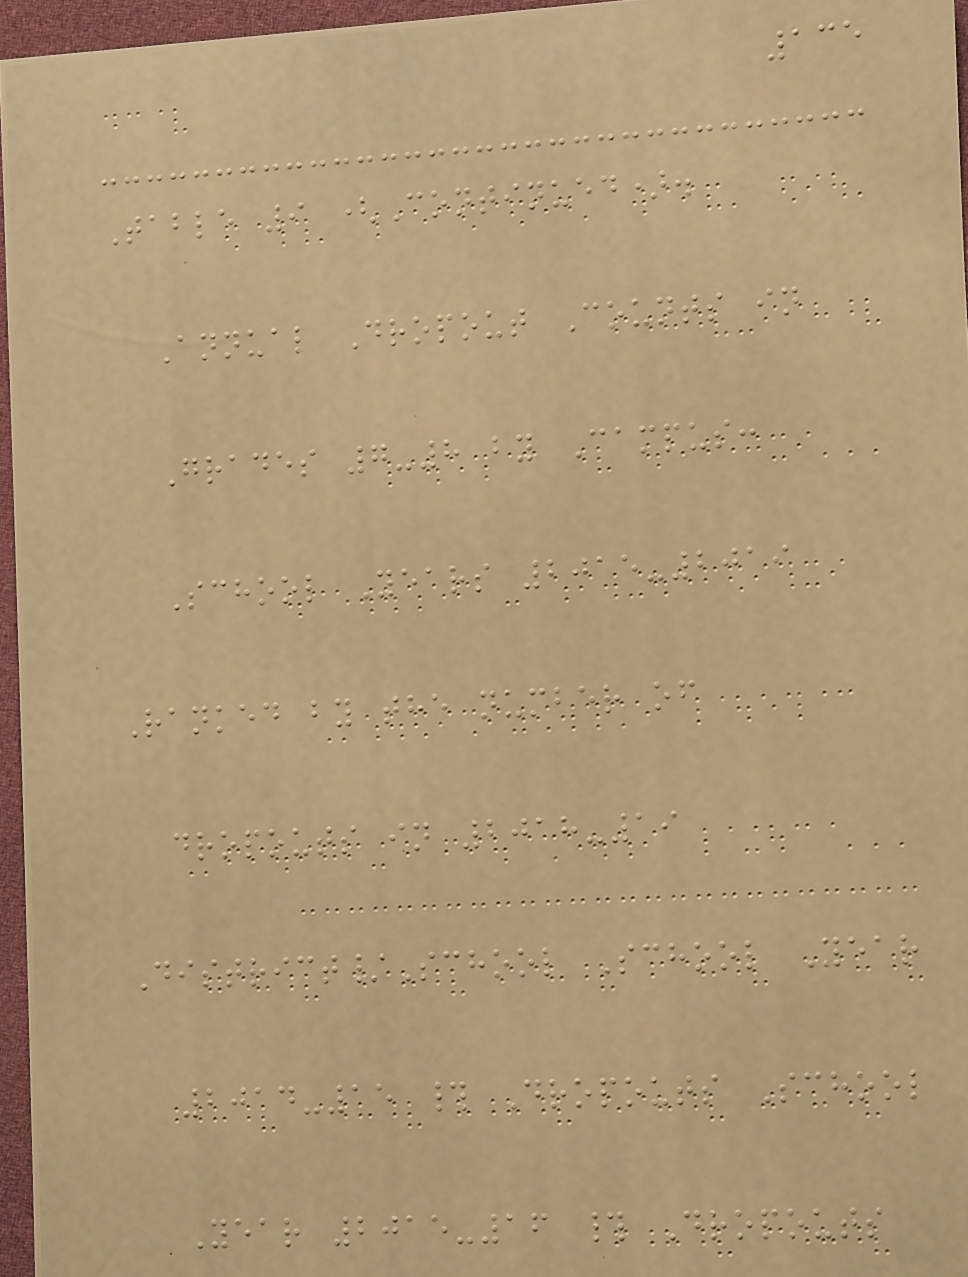135
Table 9 (Continued).
Annual Dropout Counts in
Grades 7-8 by Campus:
School Years 2015-2019
Ranked by the number of
dropouts in 2018-19
District/School School Year
2014-15 # Dropouts School
Year 2015-16 # Dropouts
